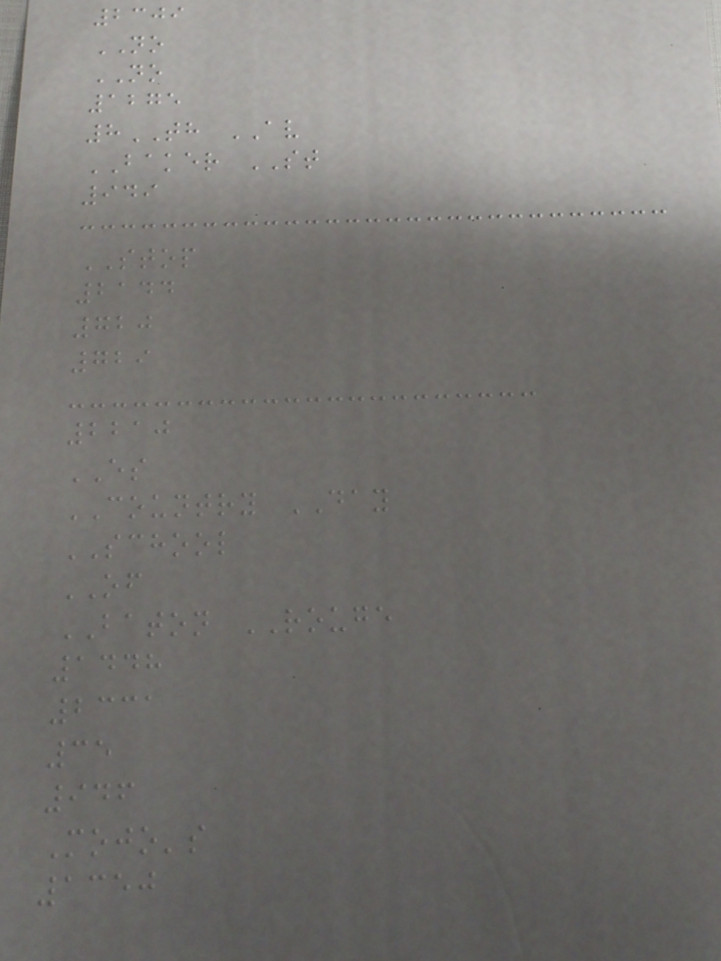2309
NO
NO
1275
8TH AV
BAKER ST
949
STOP
2144
720
729
2210
ES
COUNTRY DAY
SCHOOL
OF
BATON ROUGE
1448
2331
35
946
Mojo's
1350
